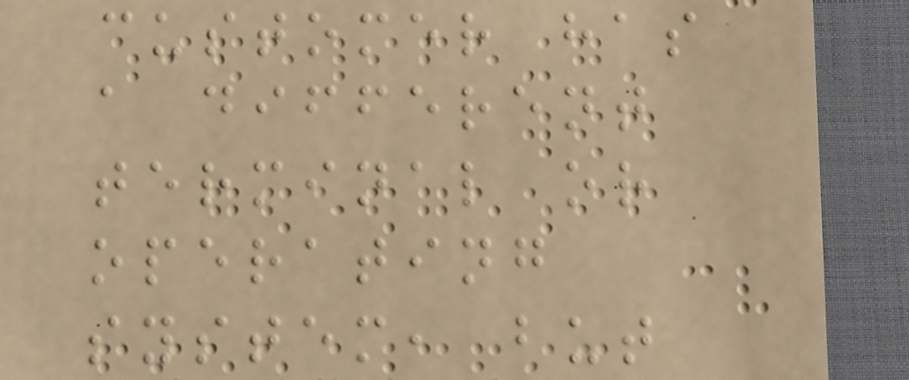customer has
a different
terminal or
operating
system, but
